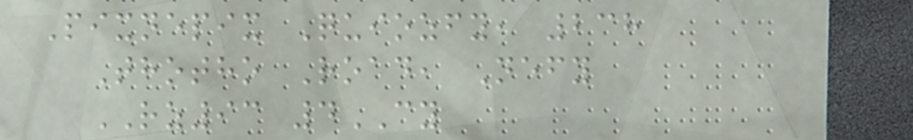Pixnepix Quiozfy, 238
Thotho Road, Nefy
RZ93 4CY
